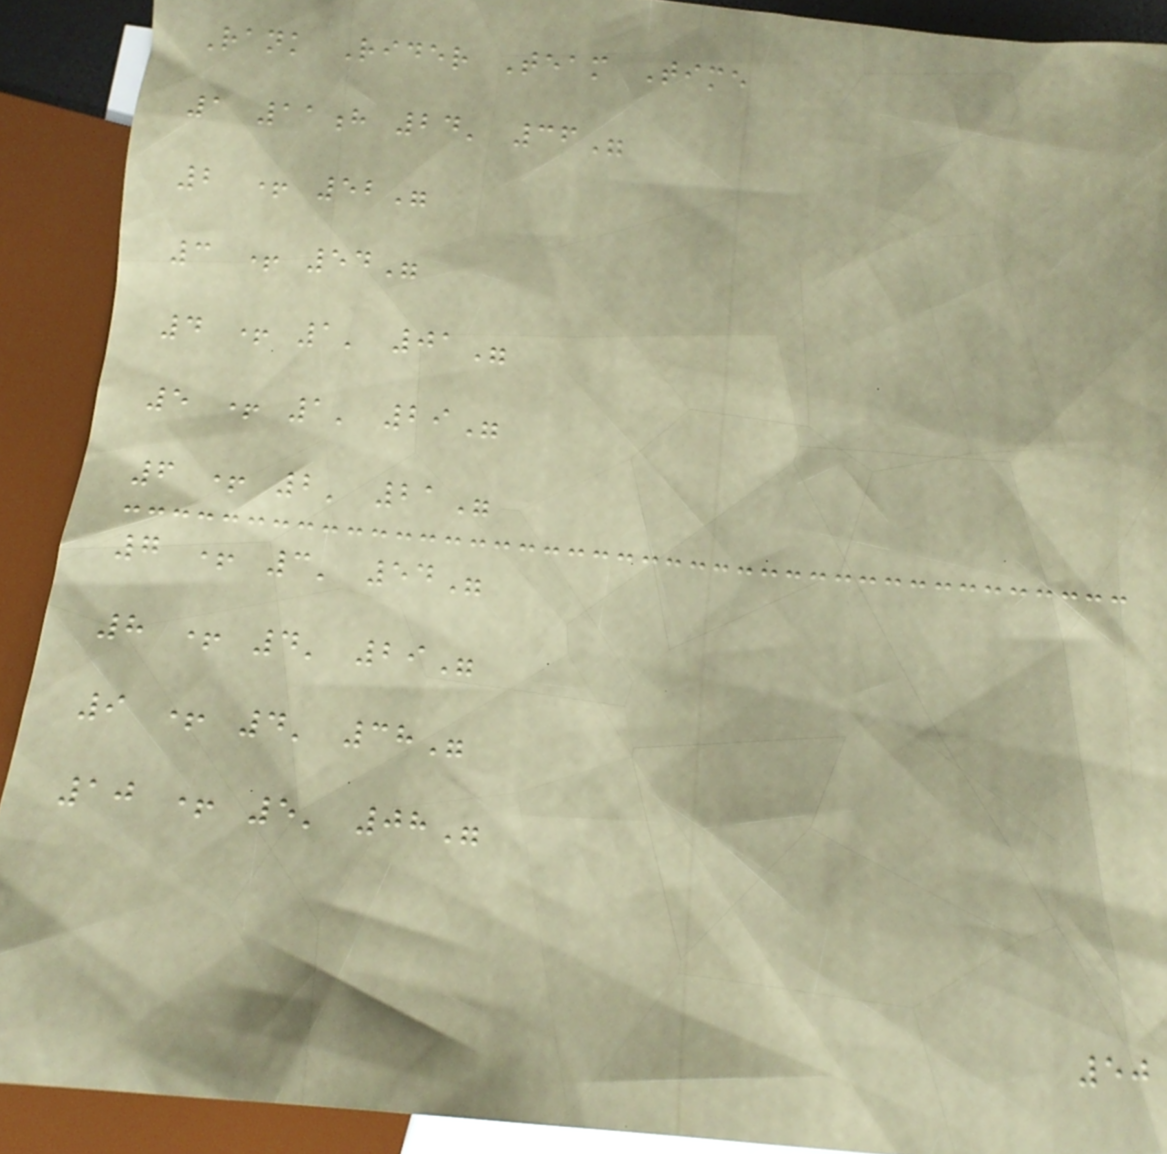Rank Rider Team Time
1 11h 24' 36"
2 + 52"
3 + 54"
4 + 1' 01"
5 + 1' 29"
6 + 2' 21"
7 + 3' 54"
8 + 4' 29"
9 + 4' 38"
10 + 5' 08"
50
